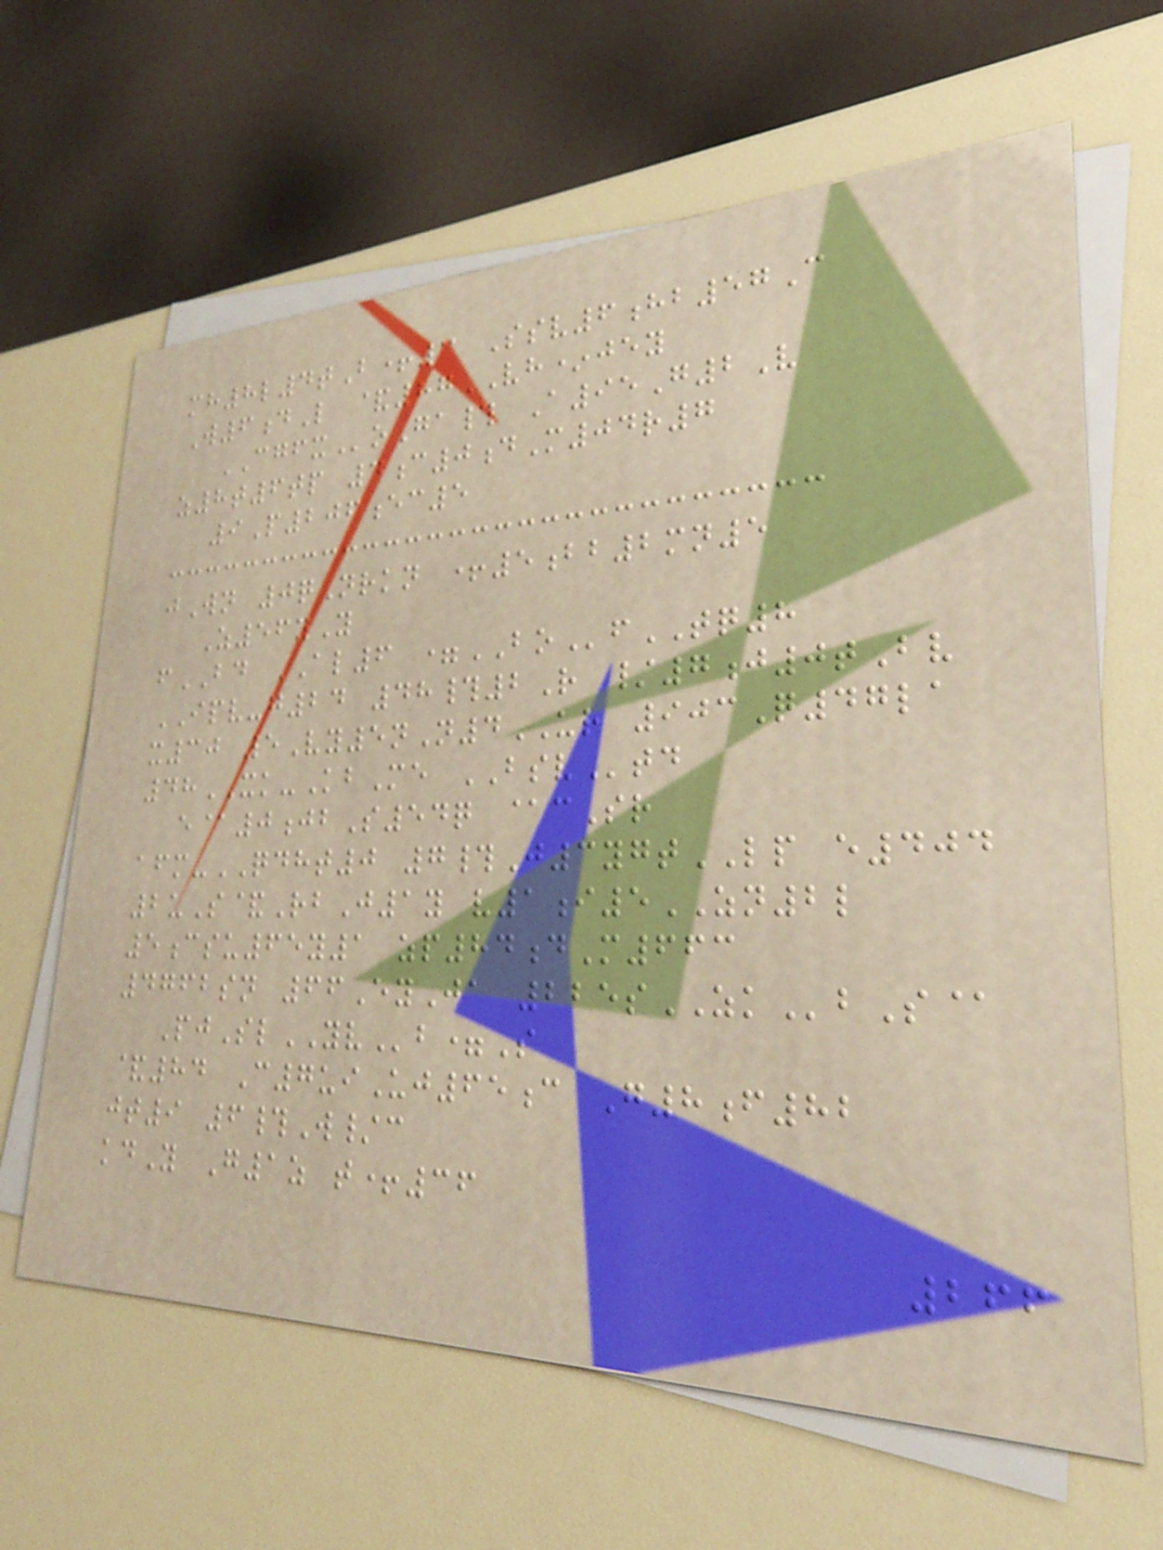mh8l4tB+3 Ssv6hb57C
W6dL &87VH*jey
CGFXoGa# A95G2V
z8t6tp 4c0dM04r7
9P206ec5
jWn 0qNrkn +5bb2mn5
Z56yY
fBD AL6 =BOfTQ8
IPV-g24 48#2R /7j0tBv
x30 5Vy5nN4UR 903Q47la
48XK-KbMe BSVtd
e@0jbS54q @cSr
afm-QDHT0 7#J3ygtLP e404
2uS&RbJ1y v1i5ZN2l
5csu65y1 zp84dM663
4762sn 66EyJa 225sZKbS@
PjSlYVb=S
&84 C7uiUj65c G8f82
jt9 6#W/c
kdY G1z t+36
266
